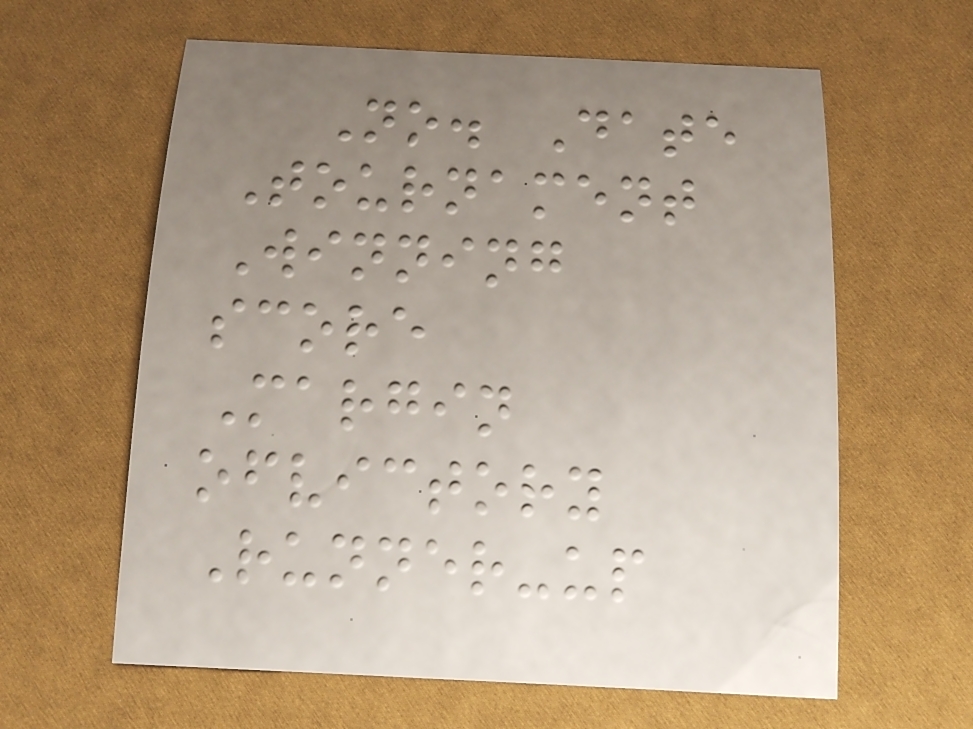No. Date
Tournament
Winning
score
Margin
ofvictory
Runner-up
